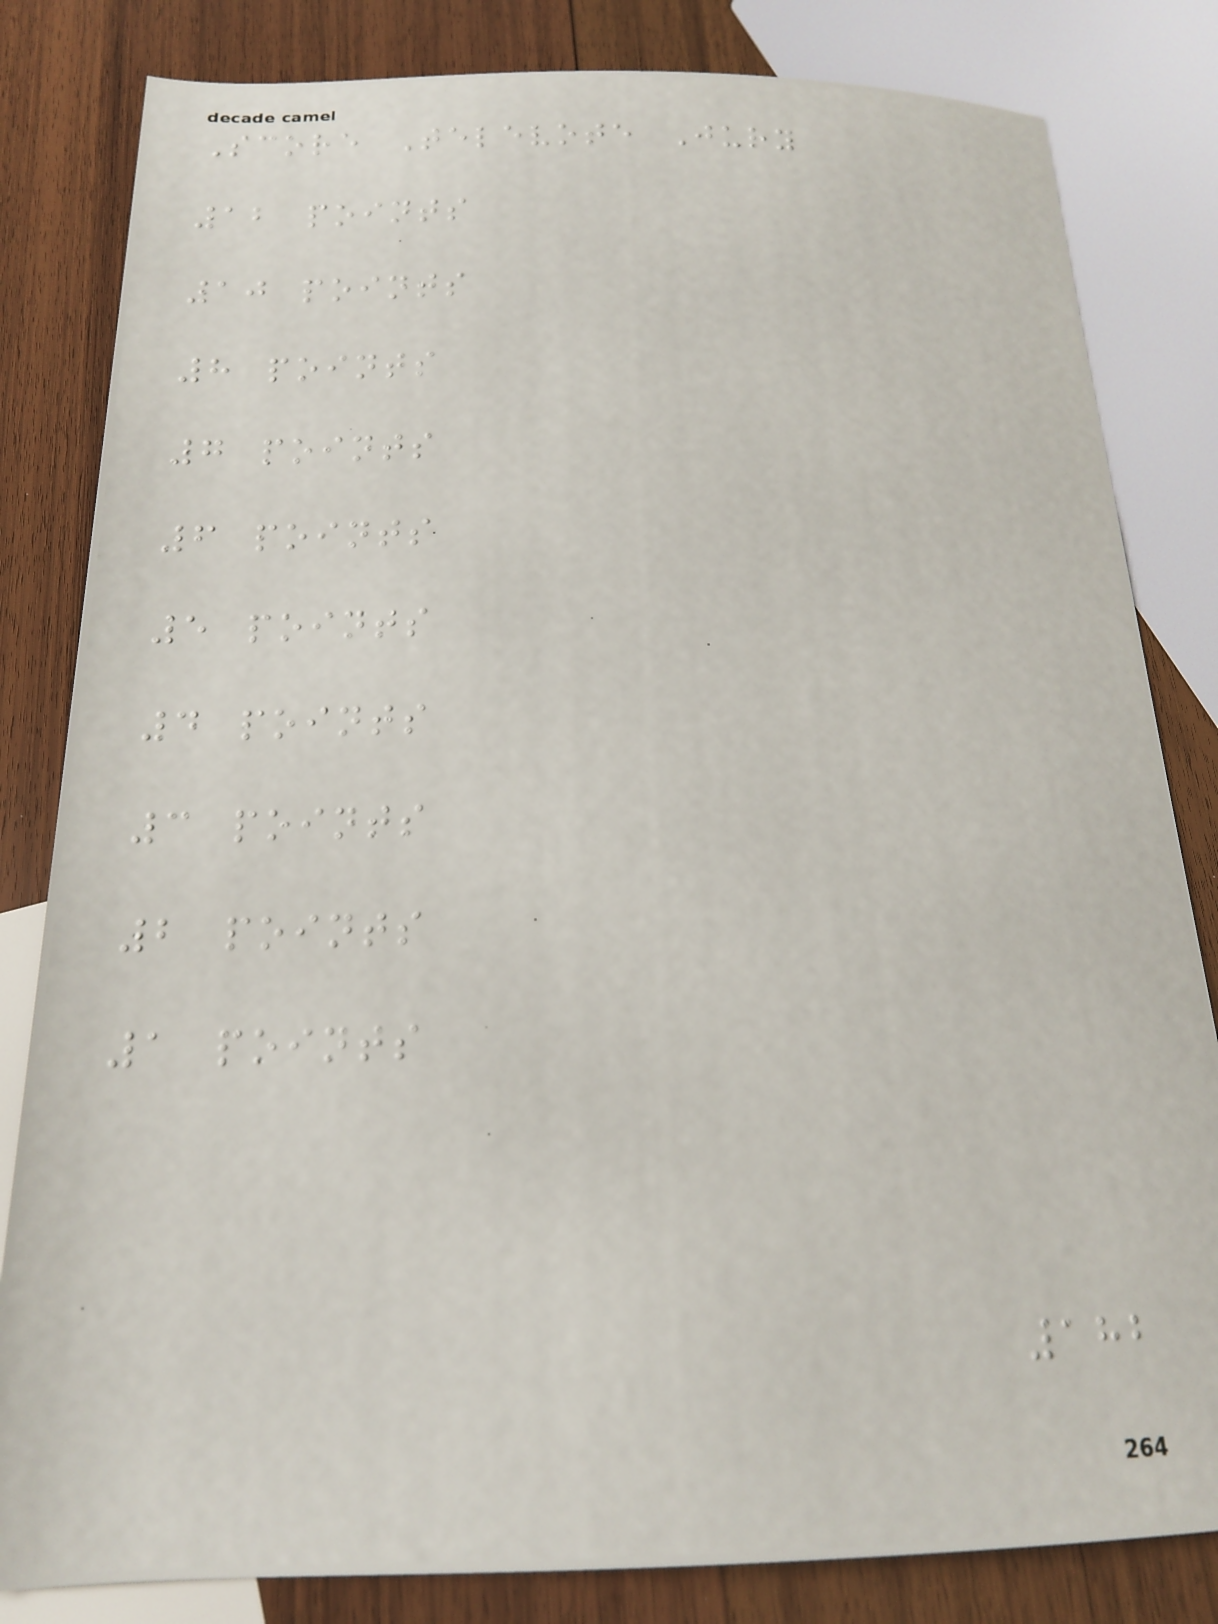Score Televote Jury
12 points
10 points
8 points
7 points
6 points
5 points
4 points
3 points
2 points
1 points
182
